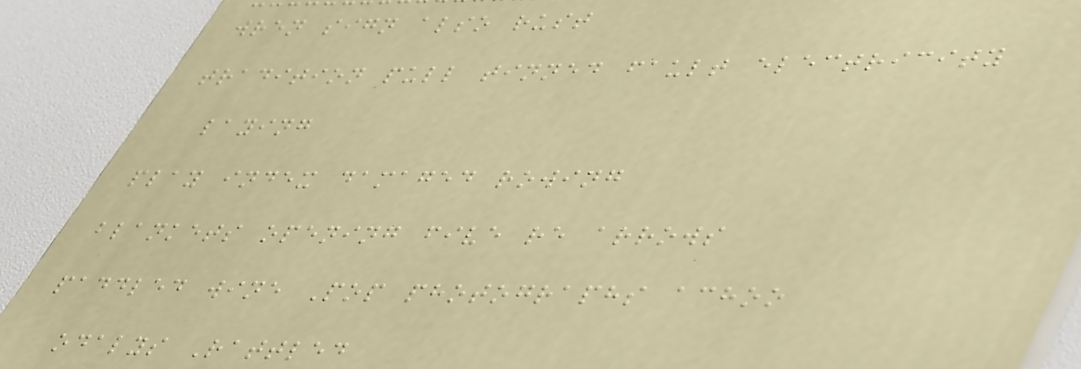wren sign also rust
tradition pull tinned fault electricity
laying
play index damaged rowing
blankets opening five re arrows
paddled wine Pop photographs achoo
odalys Rattled
